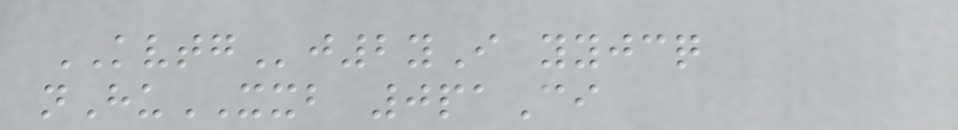KVTGj2yI yyjcq
nHuXXB 0paCi
